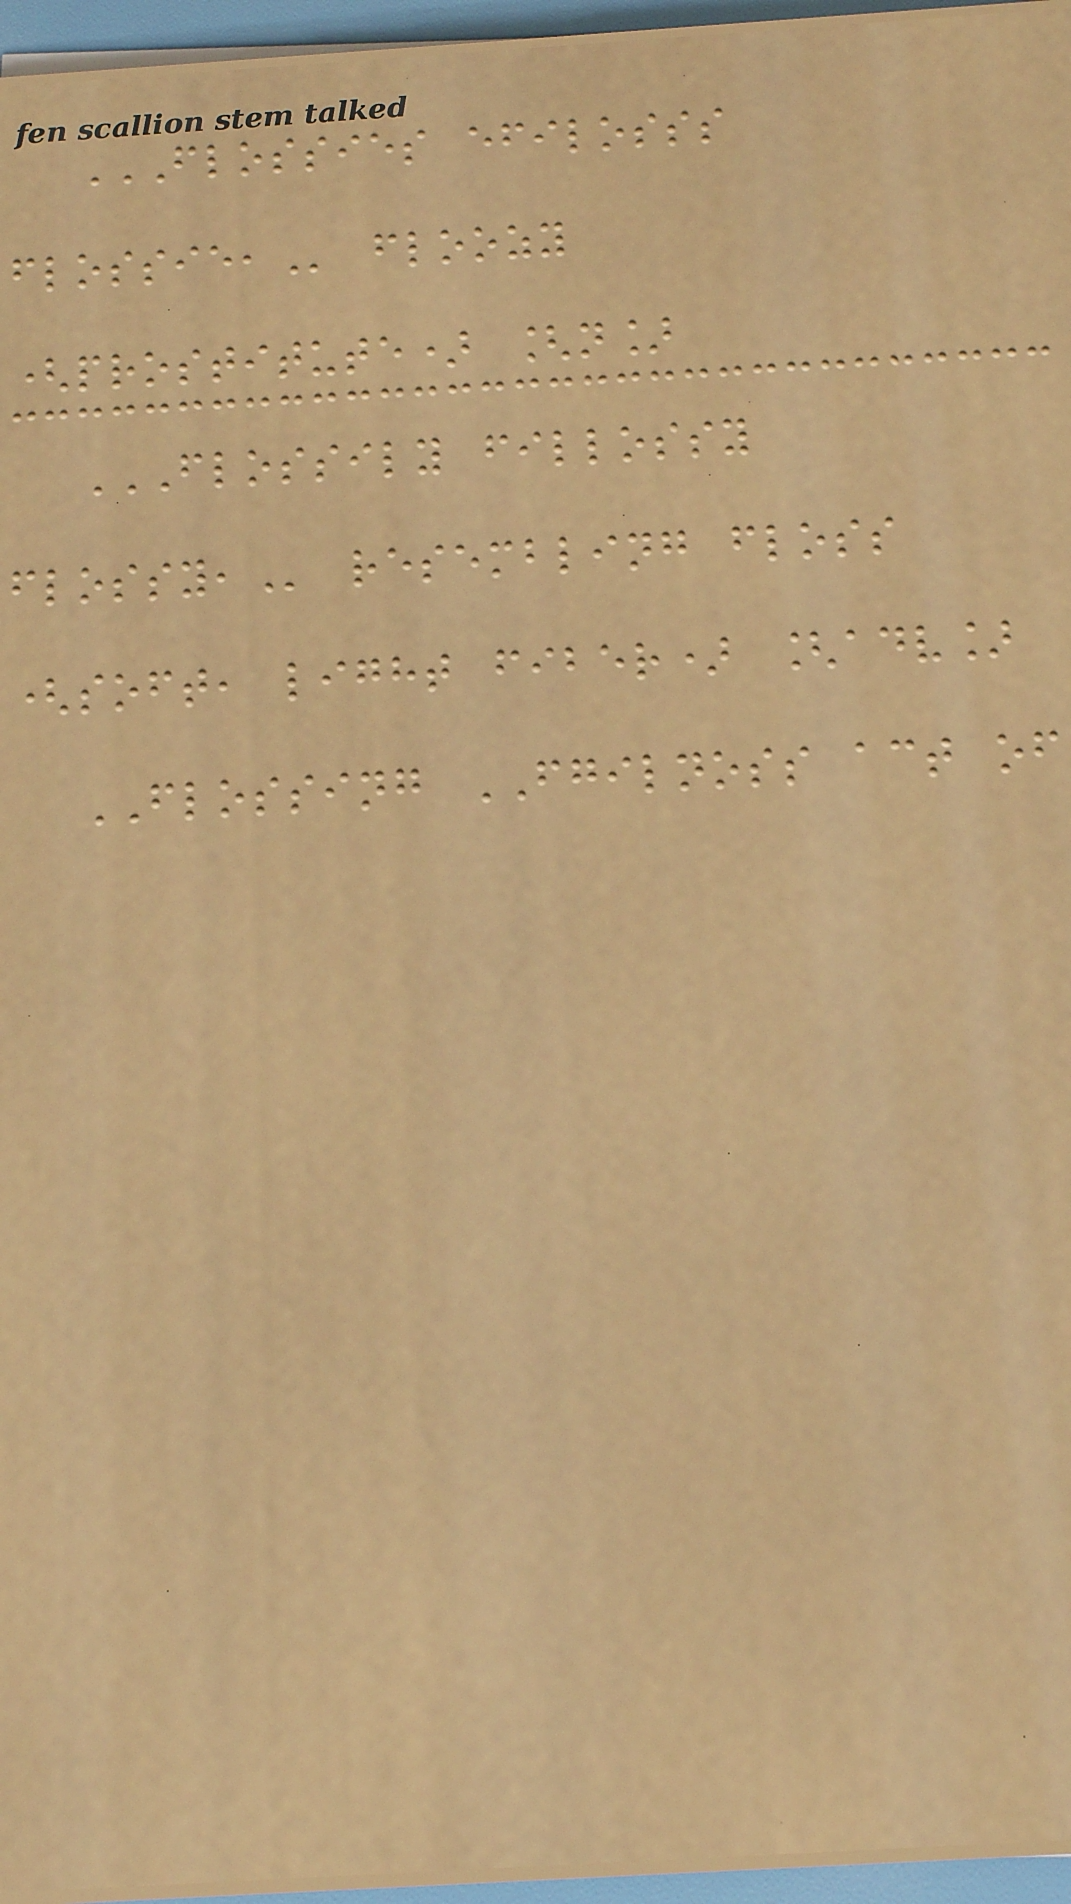FLOSSIES EFILOSSS
floozy
(prostitute) [n]
FLOSSILY FILLOSSY
resembling floss
(soft, light fiber) [adv]
FLOSSING FGILNOSS act of
